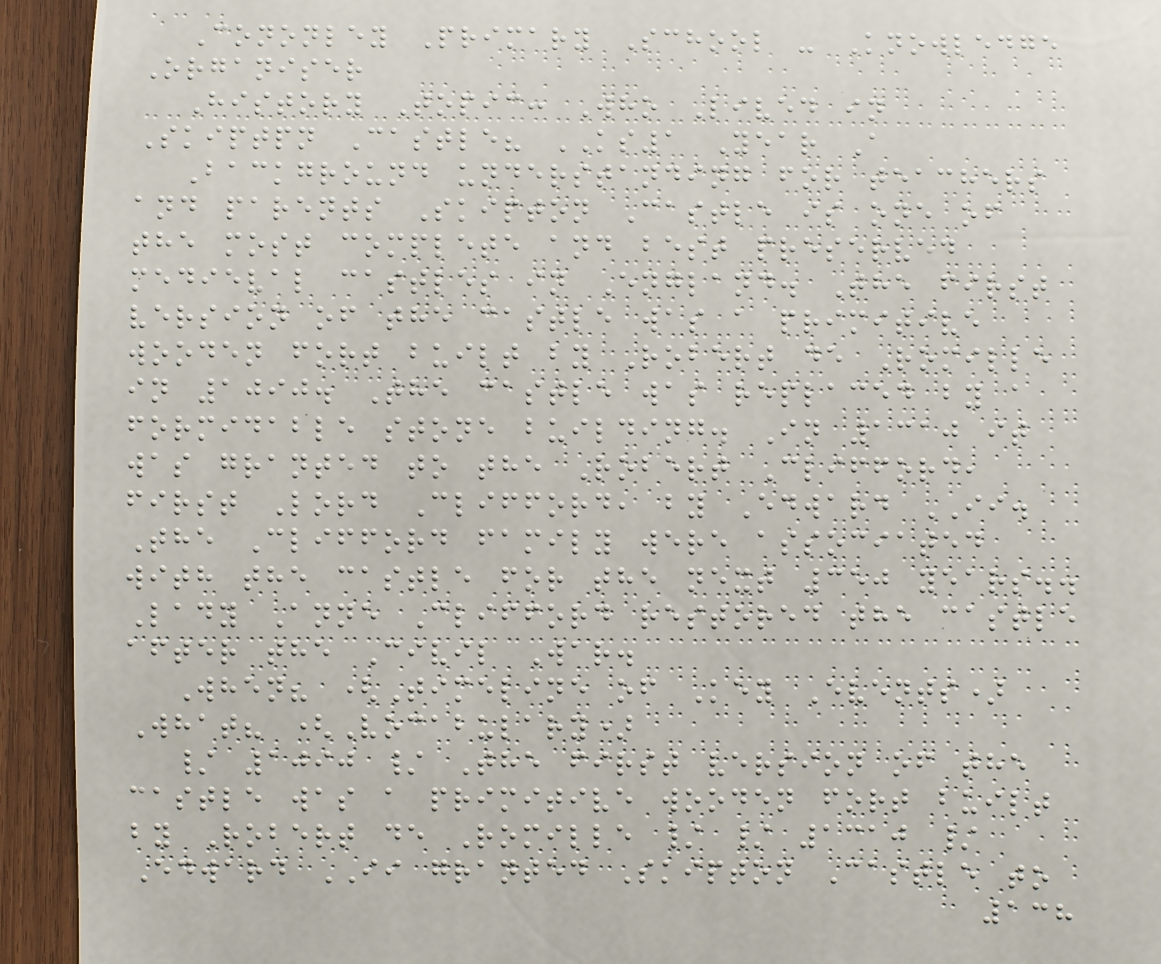Cononley Primary School - Knowledge
Organiser
History Topic: Who Lived in
Skiptpn Castle? KS1 Year A
Background understanding for teachers
and parents Skipton Castle is one of
the most complete and best preserved
medieval castles in England. The first
version of the castle was a primitive
wooden fort built by Robert de Romille
in 1090. The castle was replaced by a
formidable stone building. In 1310 it
was granted to the Robert Clifford,
first Lord Clifford, by Edward II.
The Clifford family were associated
with the castle for the next 350 years..
Lady Anne Clifford restored the castle
after the Civil War.
When? (Timeline of Key Events)
What? (Vocabulary)
/ 1090 / The first version of the
castle was a primitive wooden fort built
by Robert de Romille / / 1310 /
Edward II granted Skipton Castle to
138
